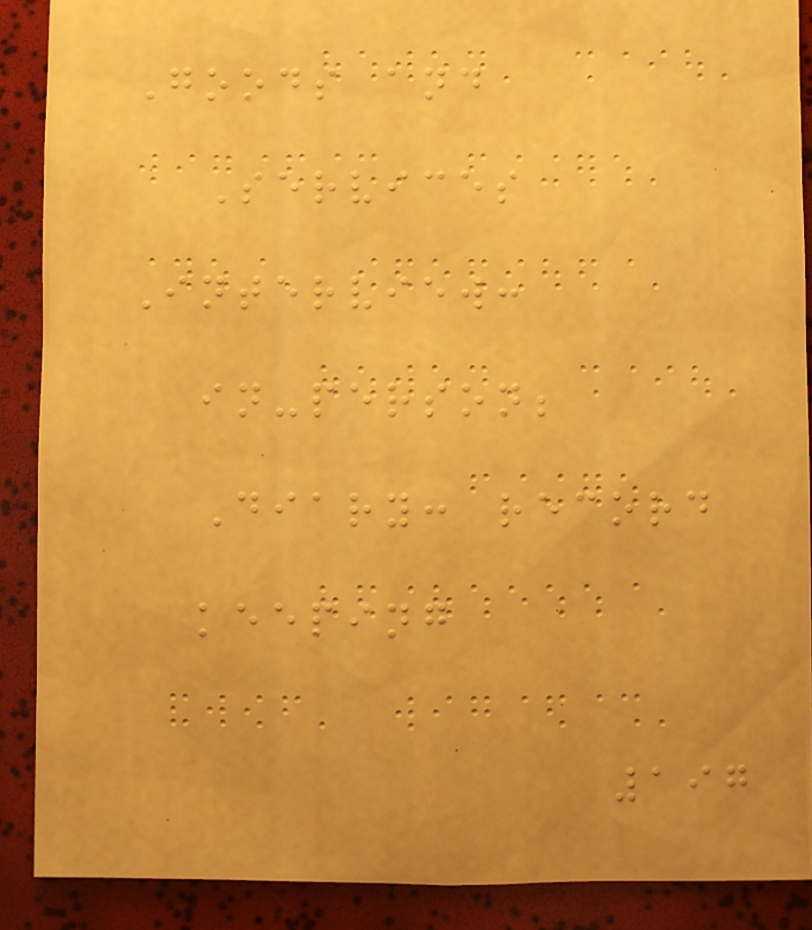Goods and
Services
Interview:
in-person;
Diary: record
keeping
197
